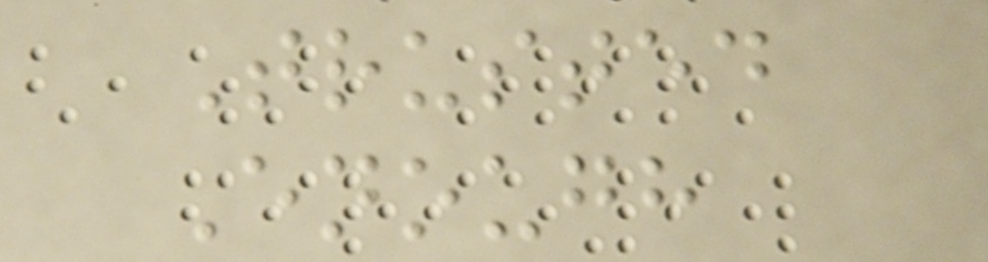Trusted
Enough
